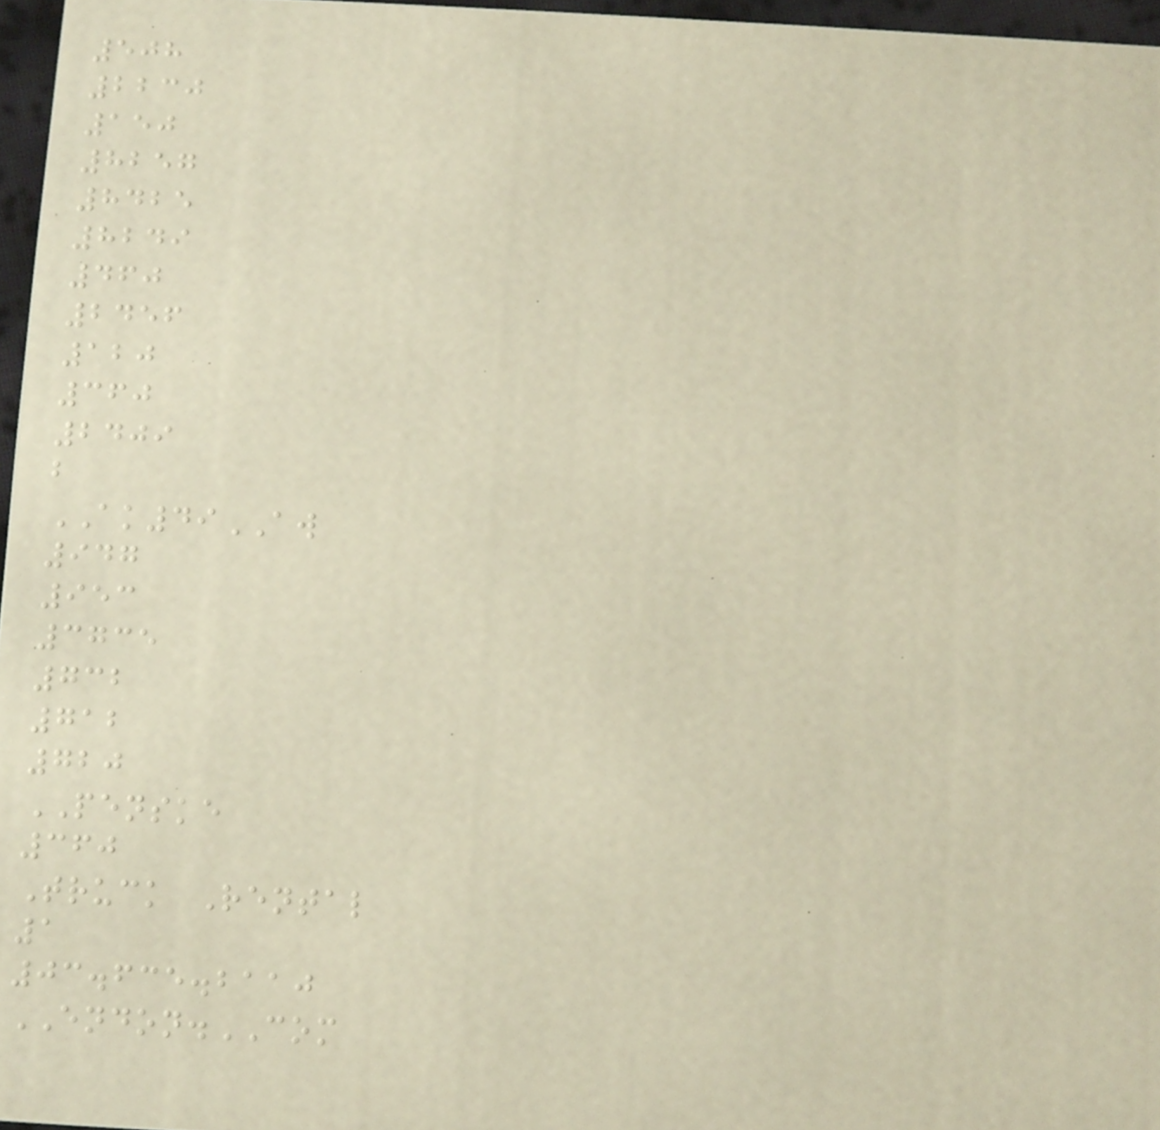508
2230
150
8257
8425
8249
460
2456
120
360
2409
b
AK49AW
947
953
3735
732
712
720
PENSKE
360
Truck Rental
1
03.635.2110
ENDON.COM
